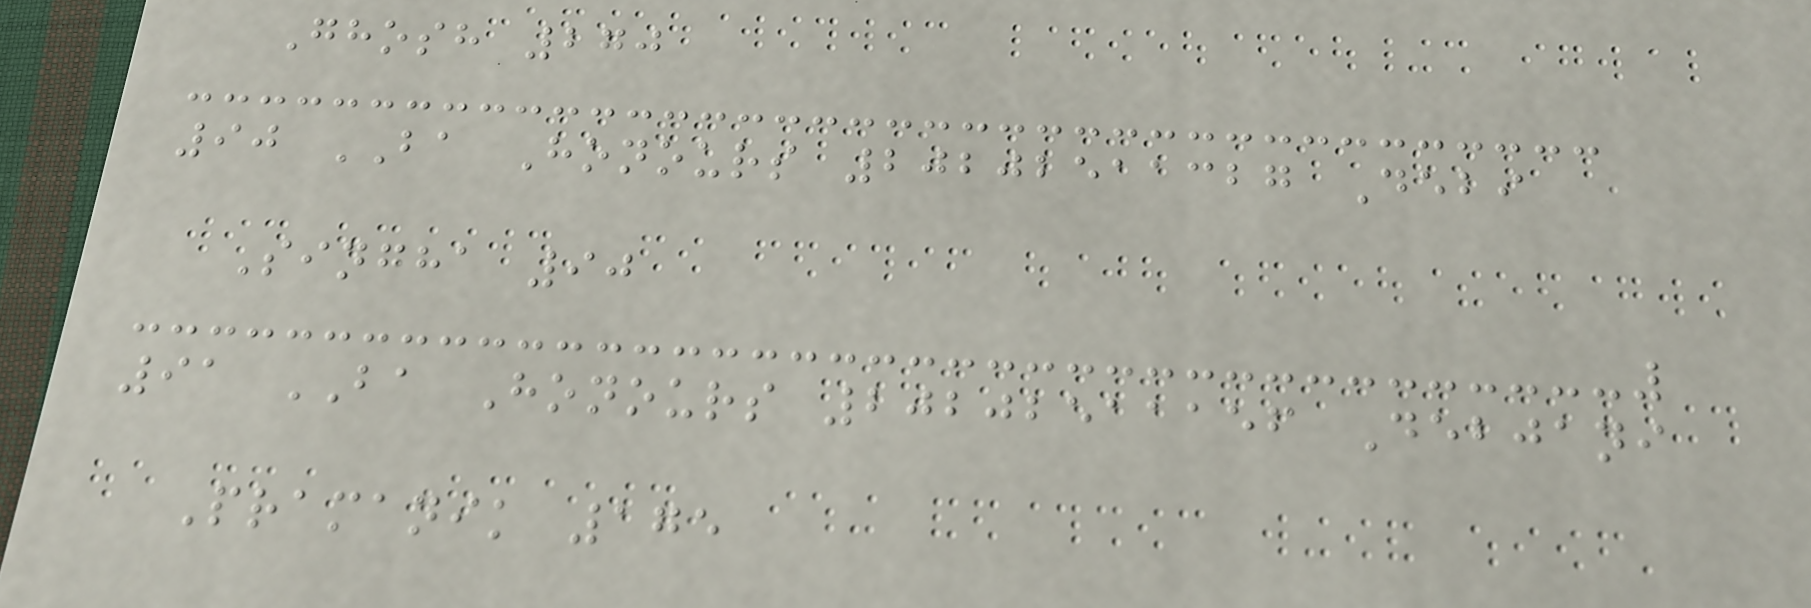Ghosh 270
90 BA Honours 20202511327 Debi
Singha 90
91 BA Honours 20202511156 Debjani
Pramanik 175
